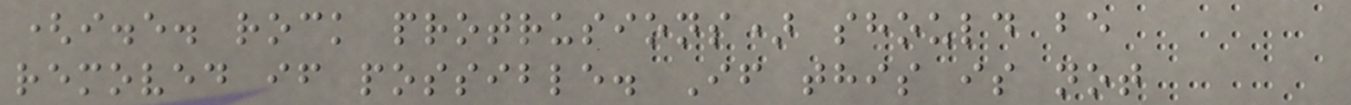(i.e. rock protrusions) should be
removed if possible. If this is not
